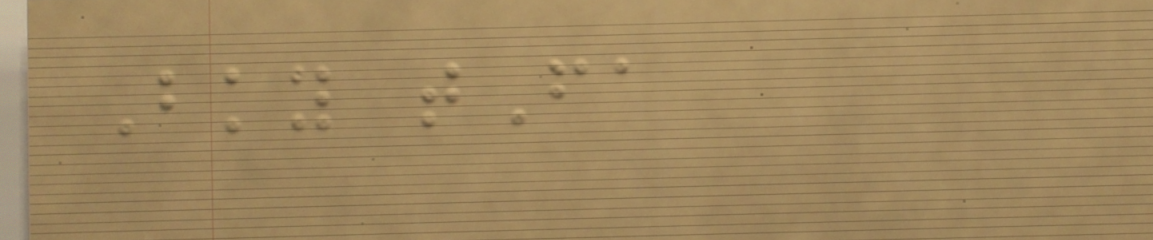Bky tFa
